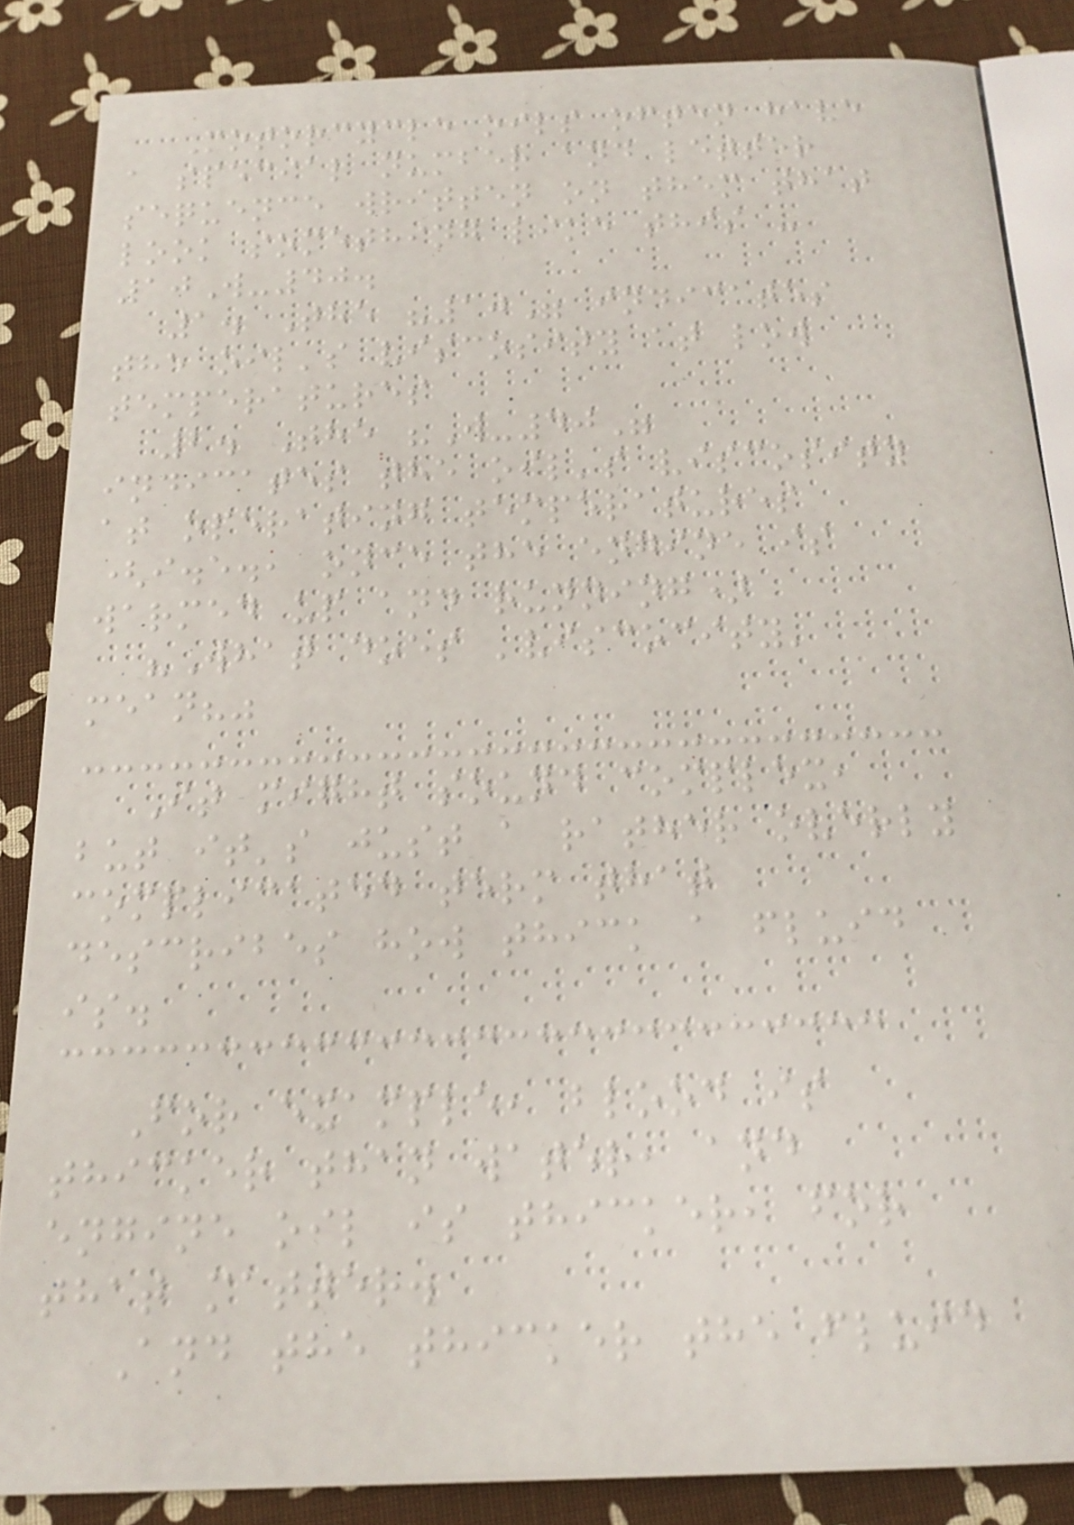Motorcycle oils often have
a special number and letter
sequence written on them that
look something like this -
10W-40.
1. The "10" indicates
the oil's viscosity at low
temperatures
2. The "W-40"
indicates the oil's viscosity
at operating temperatures
(i.e., once the engine is
warmed up and running)
"What does 'viscocity'
mean?"
It might sound complex,
but it's just a rather overly
complicated term that
describes how thick a fluid
is.
For example, blood is
thicker than water, and
engine oil is thicker, for
that matter.
And the thicker the fluid
